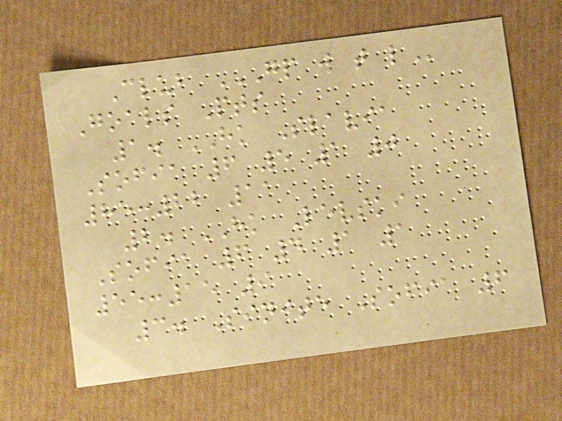Club GP W T L
Goals Pts
1. HK Slavia
Sofia 6 5 1 0
85:22 11
2. HK Levski
Sofia 6 4 1 1
55:15 9
3. Sinite Sofia 6
